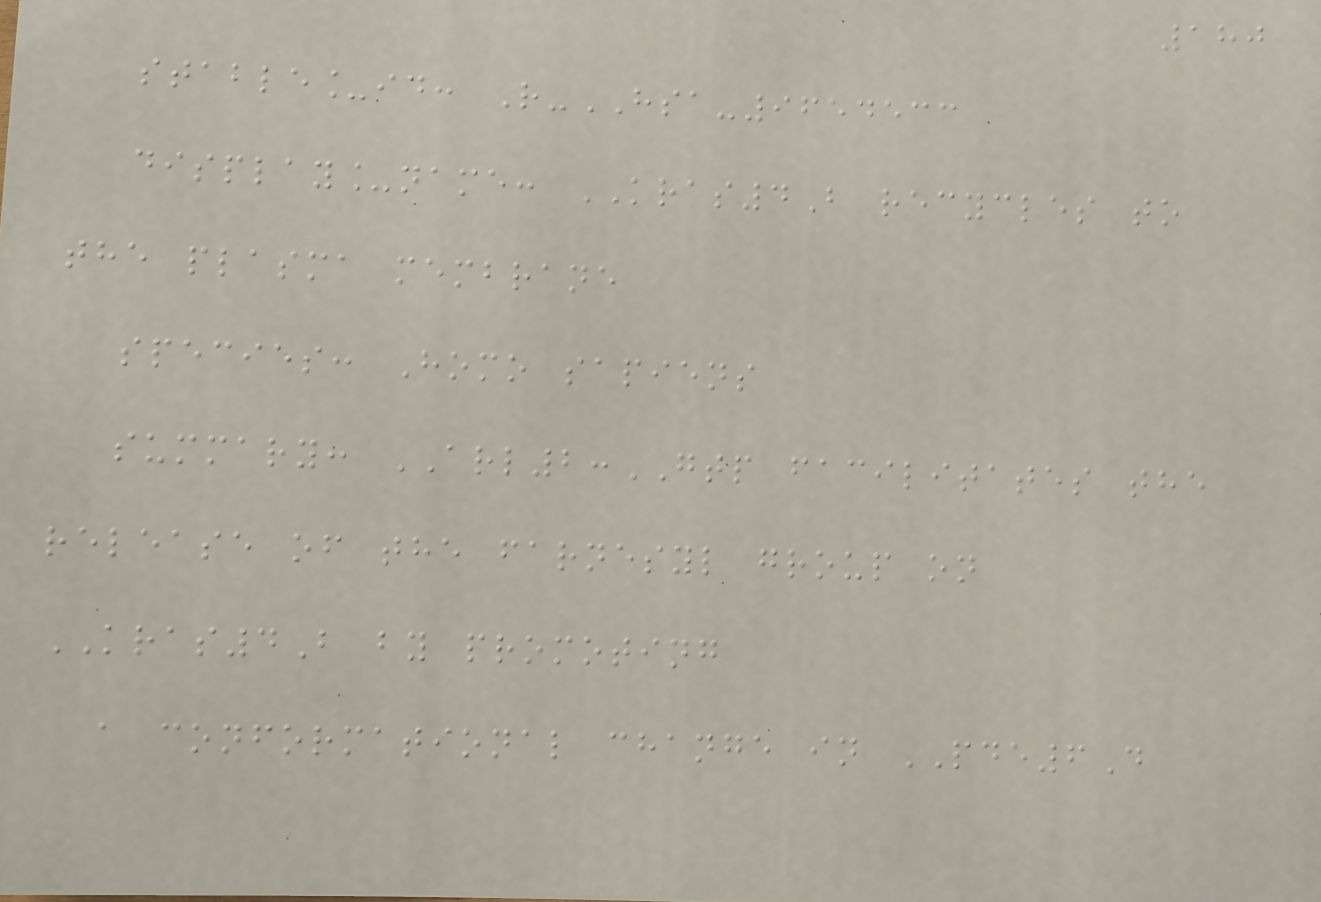180
stable_id: R-HSA-9654533
display_name: KRAS4B recycles to
the plasma membrane
species: Homo sapiens
summary: ARL2:GTP facilitates the
release of the farnesyl group on
KRAS4B by promoting
a conformational change in PDE6D
